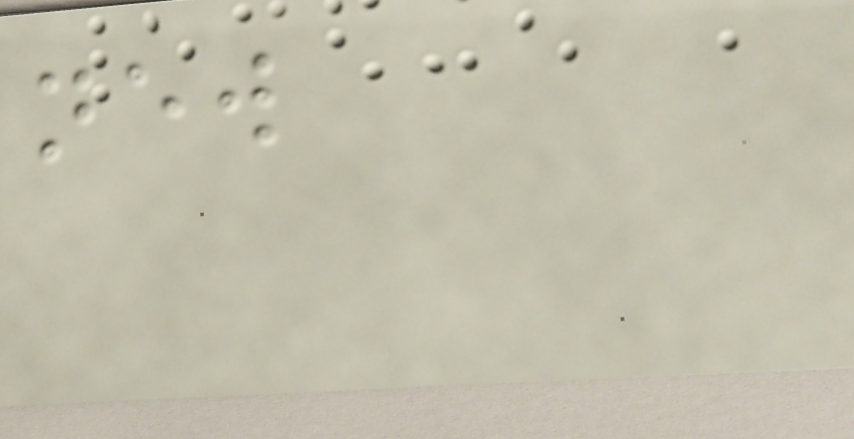new
